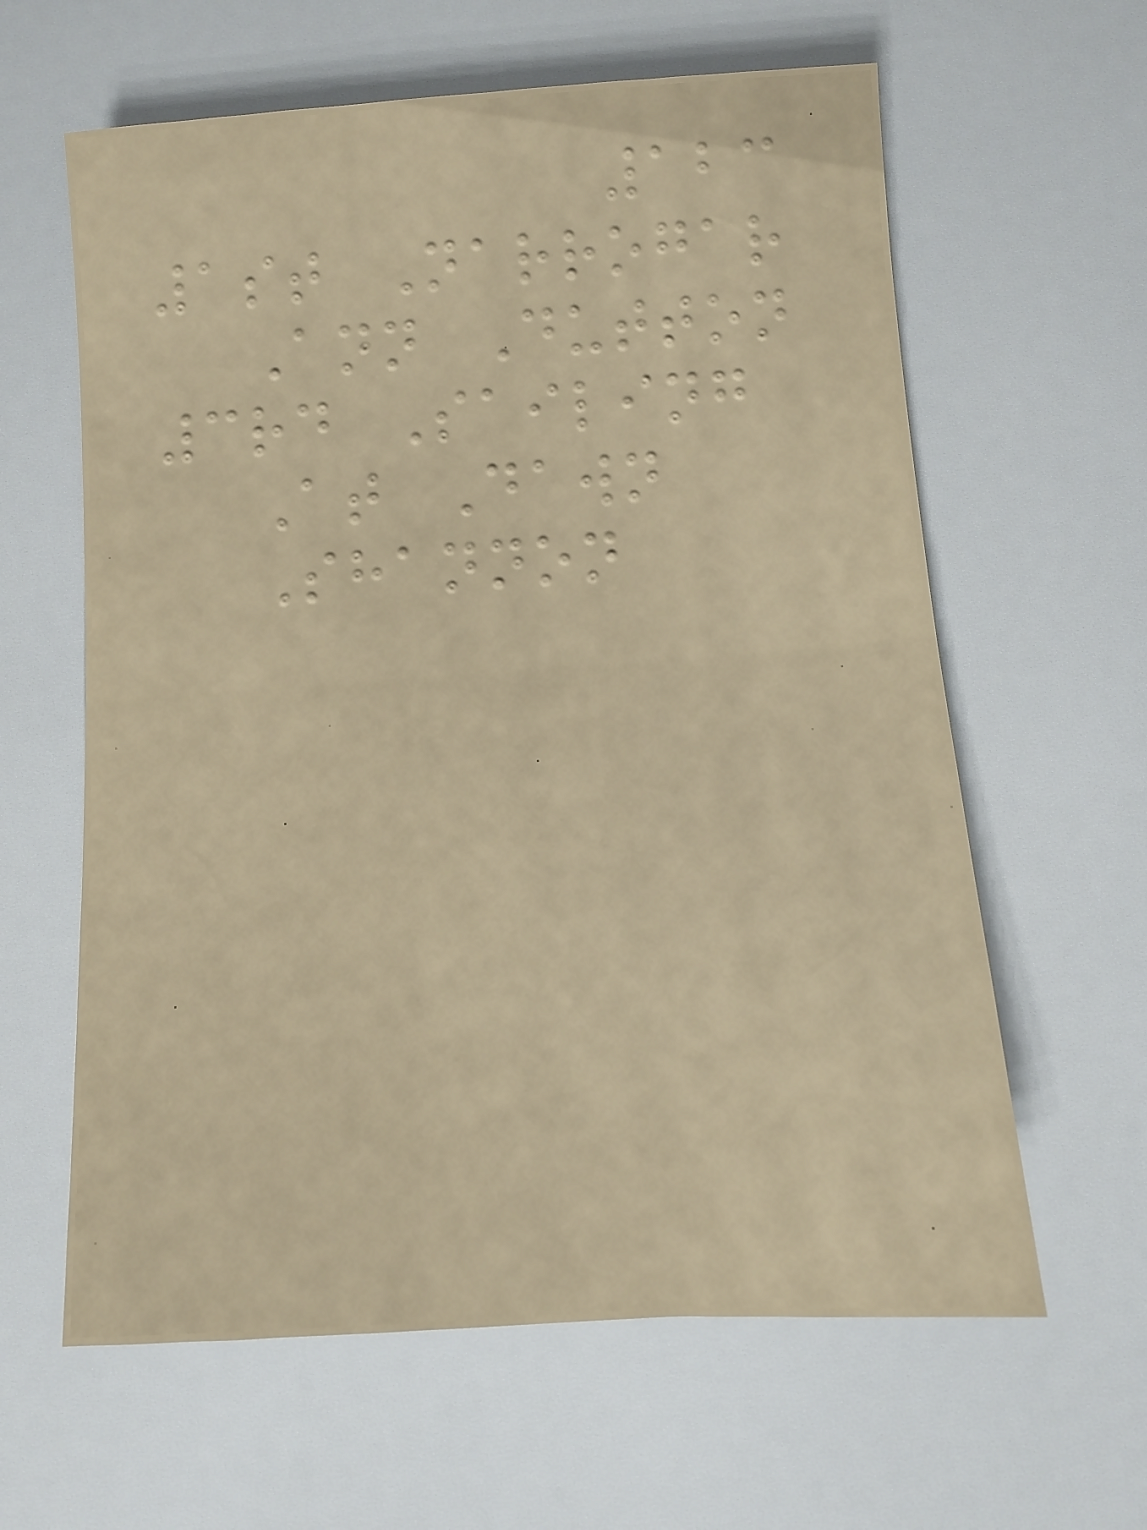123
1st Narrogar
Ann Dutton
3rd Sailing
At Dawn
Shannon
